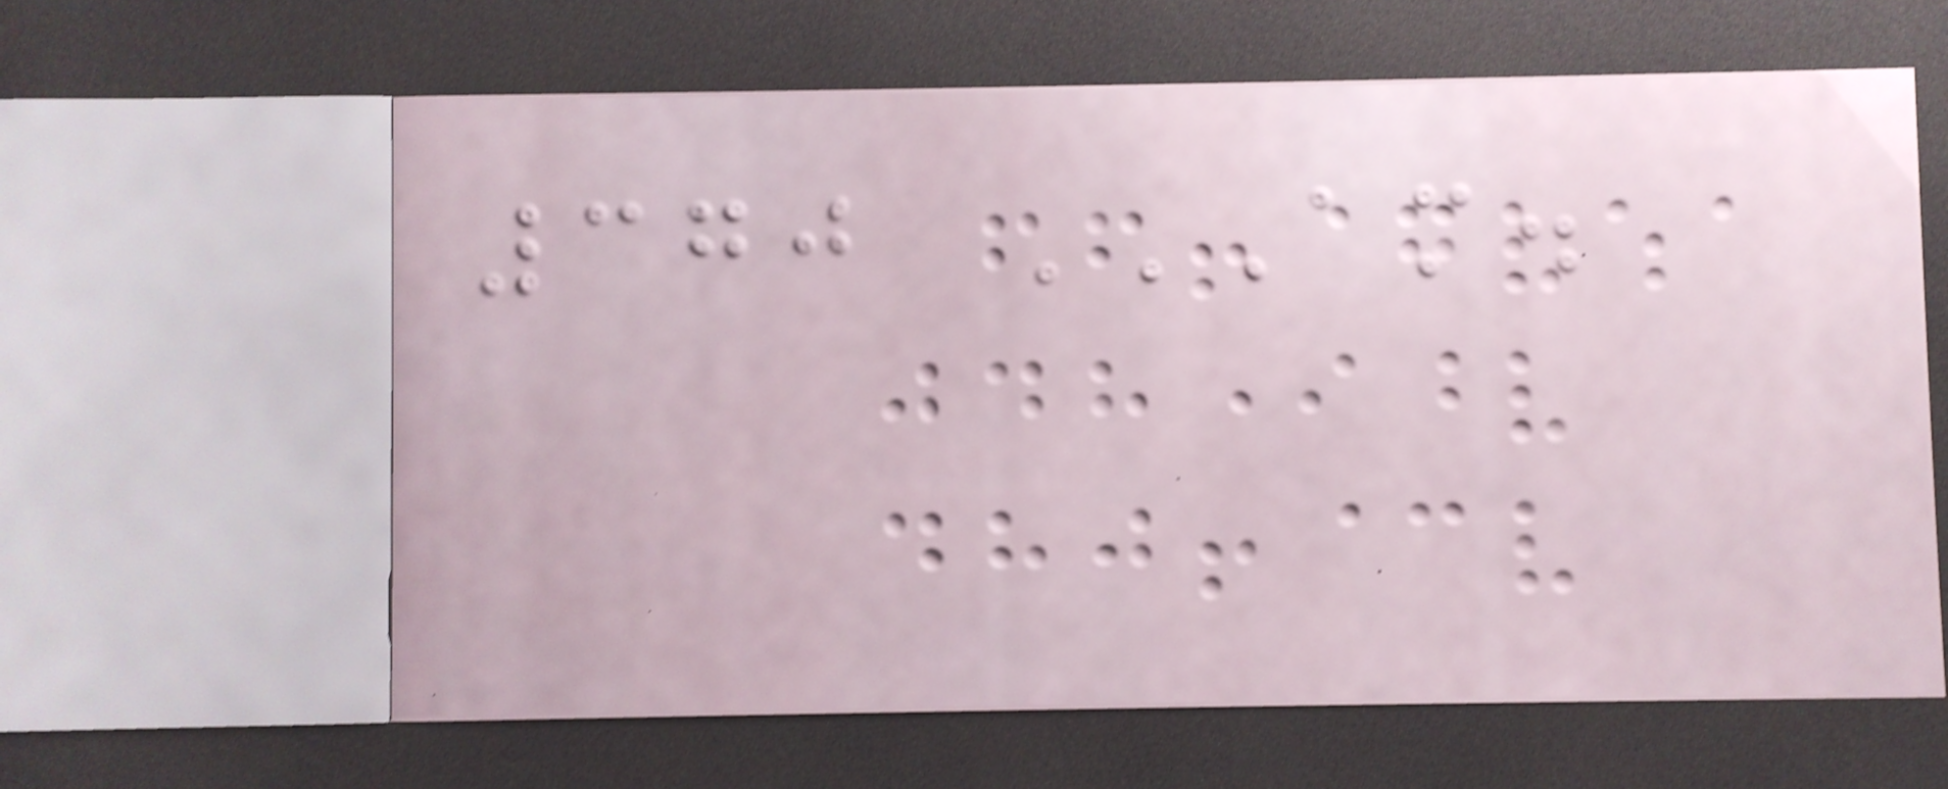370 AM.
